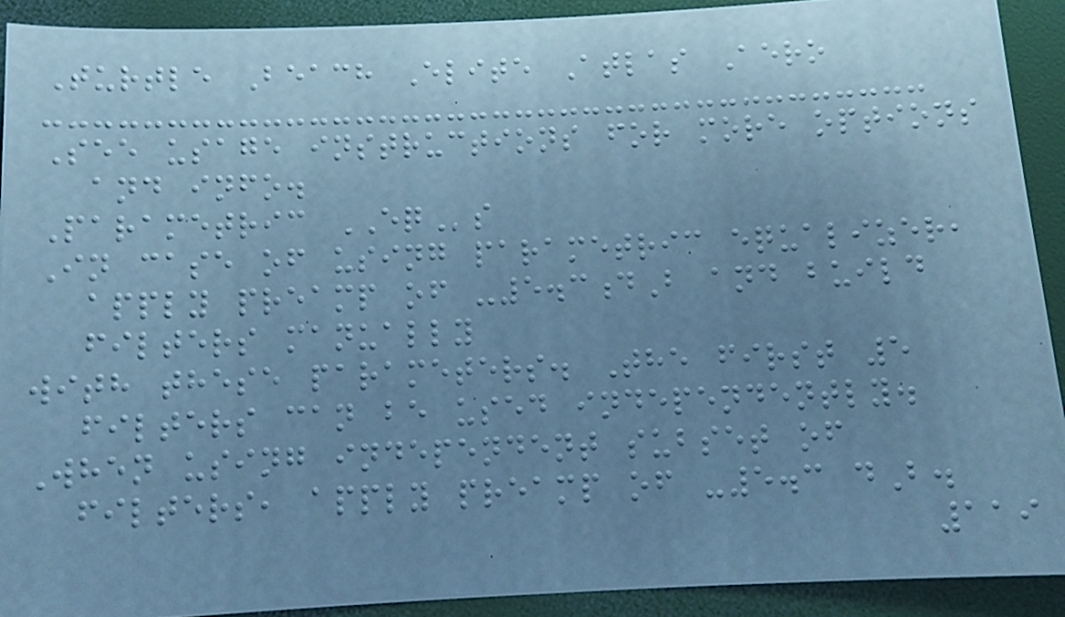Turtle Beach Elite Atlas Aero
See usage instructions for more options
and info.
Parametric EQs
In case of using parametric equalizer,
apply preamp of -5.3dB and build
filters manually
with these parameters. The first 5
filters can be used independently.
When using independent subset of
filters, apply preamp of -5.3 dB.
119
